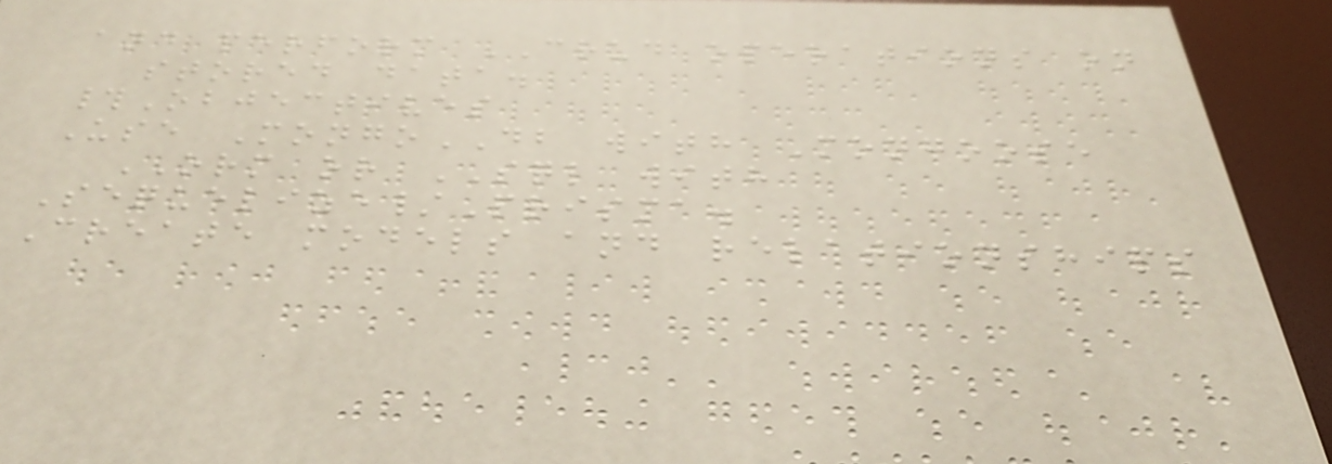and perform CRUD operations on
stored data.
#Objectives
Use MongoDB with Mongoose
ORM or SQL with
Sequelize/Prisma.
Create models and relationships
